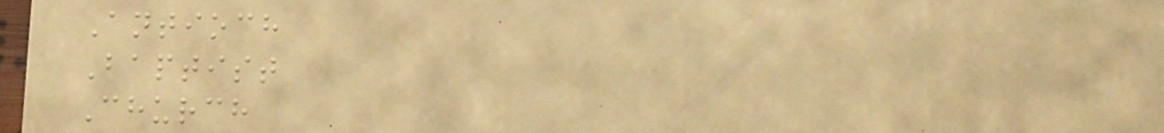Antioch
Baptist
Church
